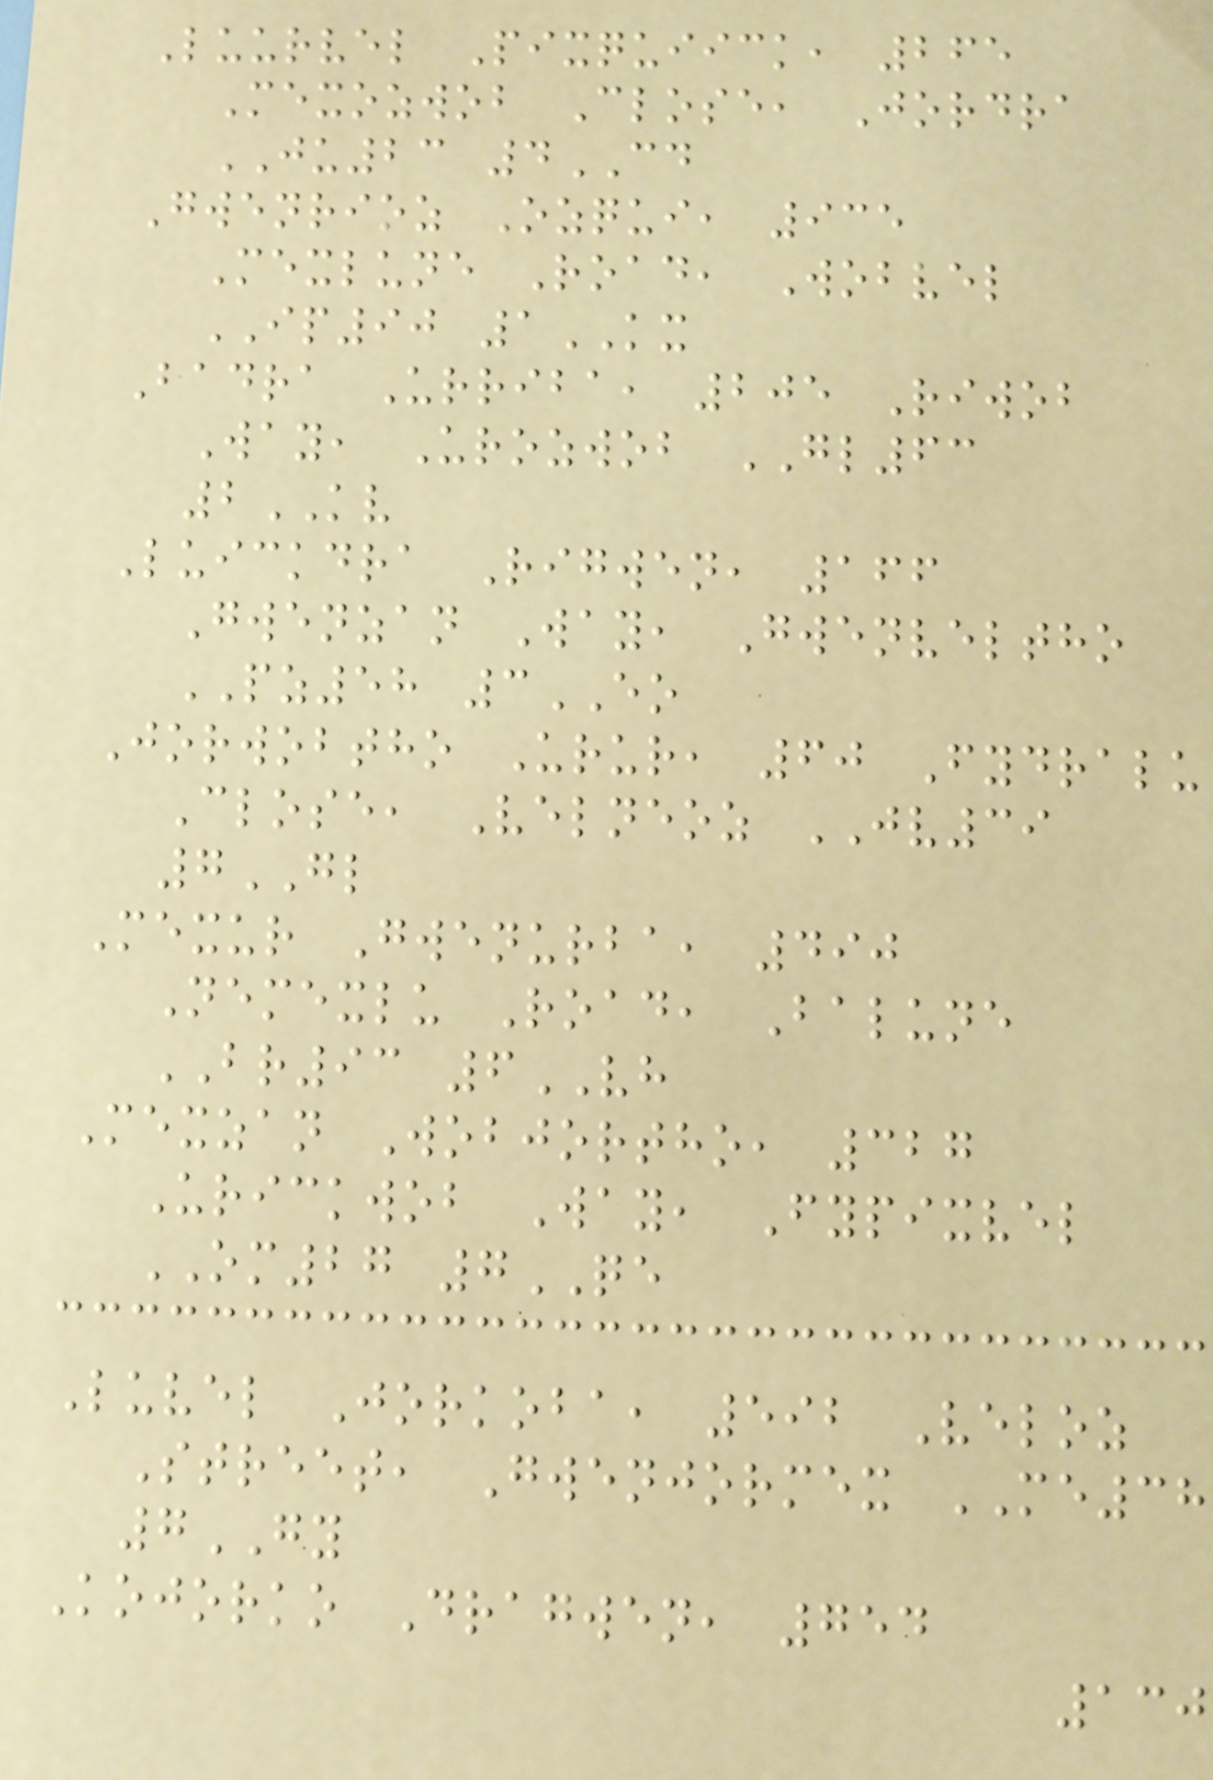Luurvel Pixquiick, 265
Mexozwob Close, Jordra
JU23 4CD
Gwenrioz Ozqui, 935
Mexlune Road, Wobvel
IP90 1KX
Badra Urriba, 205 Riwob
Way, Urozwob GL63
2KV
Luickdra Rigwen, 166
Gwenzan Way, Gwenveltho
PZ58 3EO
Jorwobtho Urur, 60 Fydralu
Close, Velneoz JV39
7GL
Mexur Gwenurba, 490
Nemexlu Road, Balune
BR93 6VH
Mexzan Wobjortho, 327
Urickwob Way, Fypixvel
OM27 7QE
Luvel Jorkoba, 592 Veloz
Street, Gwenjormex ME38
7GY
Kojorko Dragwen, 754
130
